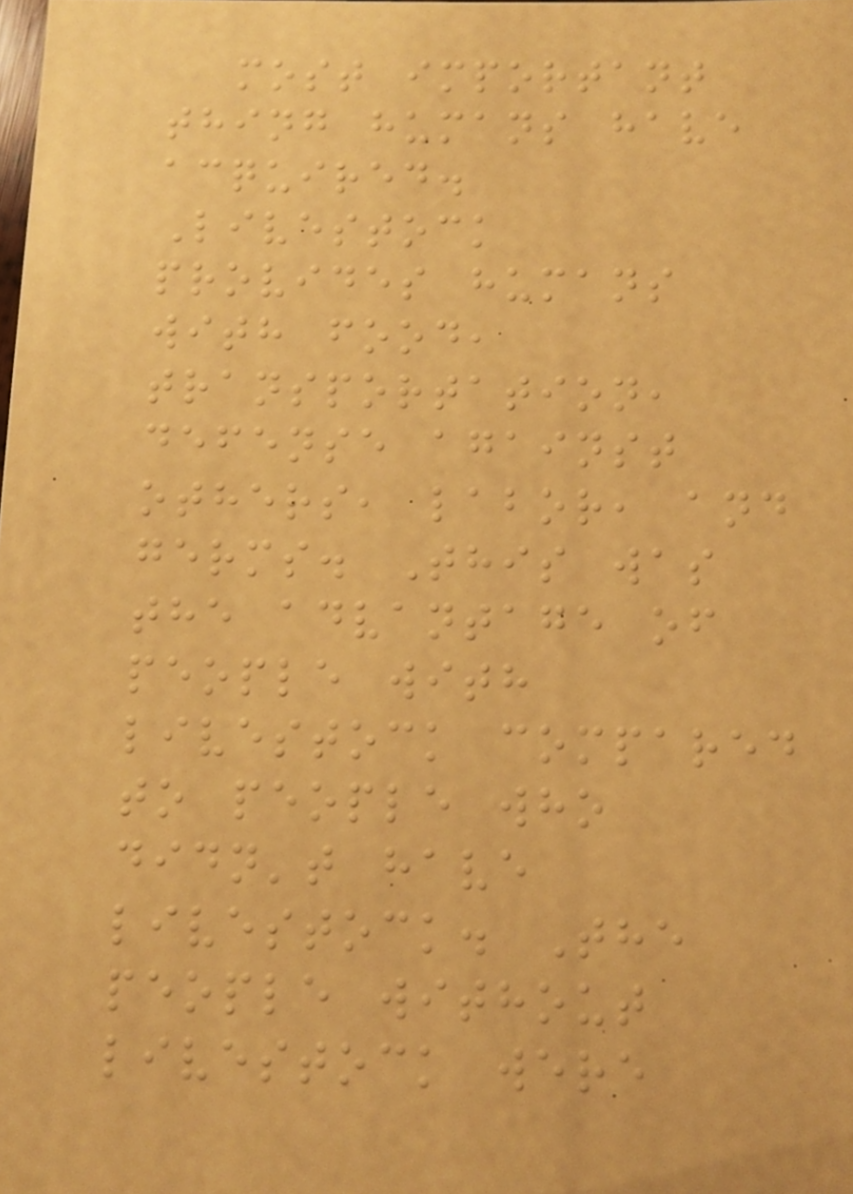most important
thing humans have
acquired.
Livestock
provides humans
with food,
transportation,
defense against
others, labor, and
germs. This was
the advantage of
people with
livestock compared
to people who
didn't have
livestock. The
people without
livestock were
